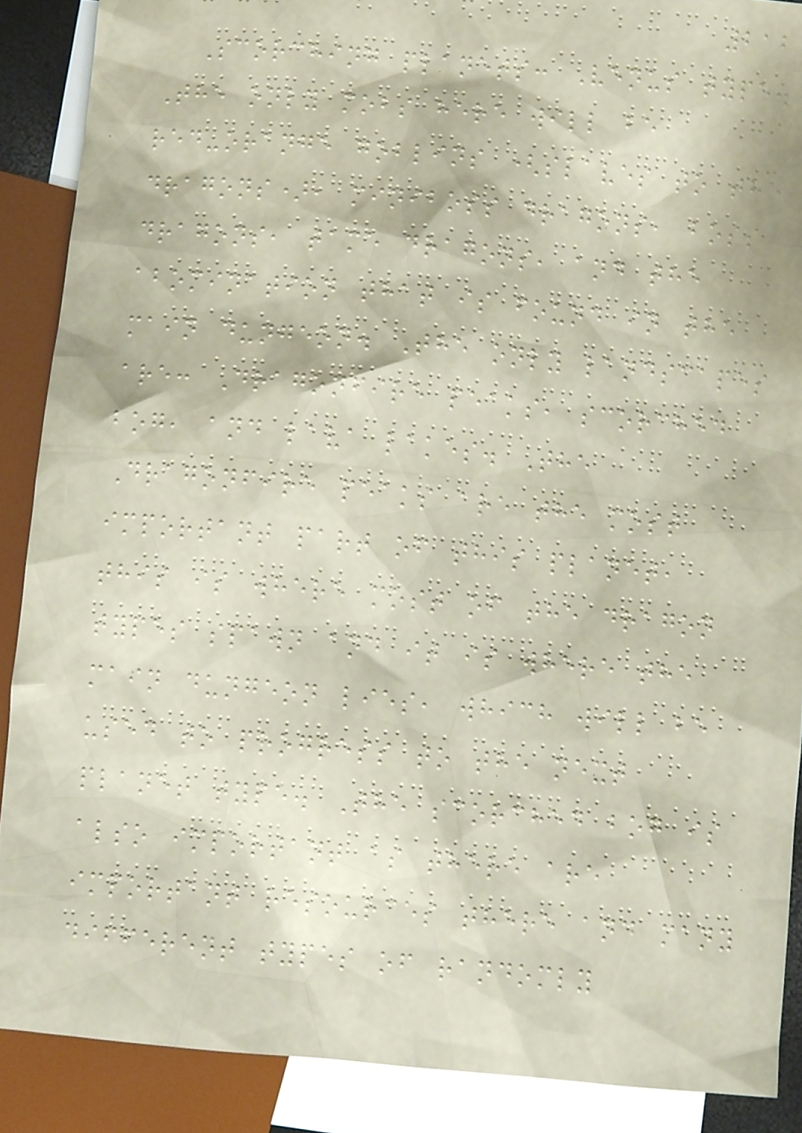212
Scorching planets: Venus type.
The only mobs here will be
red-orange goblins (slaves to the
dragons), miniboss dragons, boss
dragons, tame dragons, and the
abomination that is found in the
main dungeon. The only landscapes
are: Dragonfire peaks, scorched
bog, and lava lakes. The
Dragonfire peaks are the most
important part of this planet,
this is where most of the dragon
types spawn and it is where the
main dungeon lies, which will be
used to progress to the next
planet type. The scorched bog is
also important as there are
important resources there and many
different types of randomly
